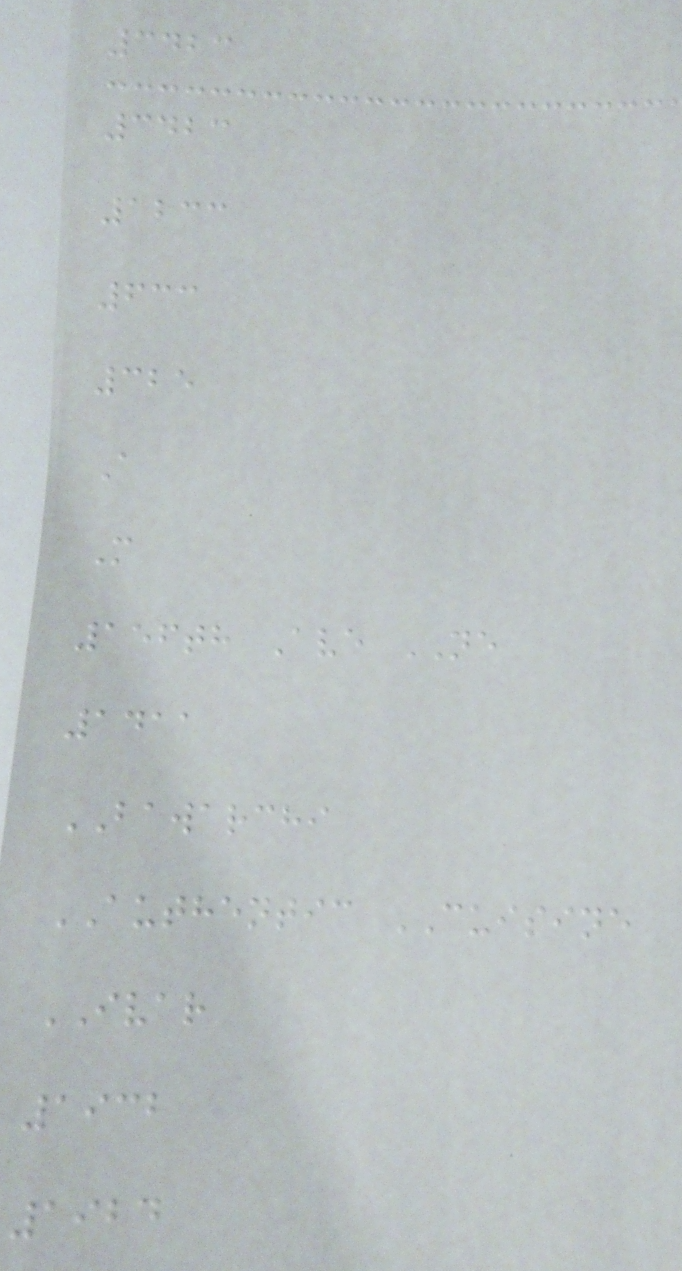3423
3423
1233
633
325
A
M
156th Ave NE
1411
BAWARCHI
AUTHENTIC CUISINE
IVAR
1932
1924
